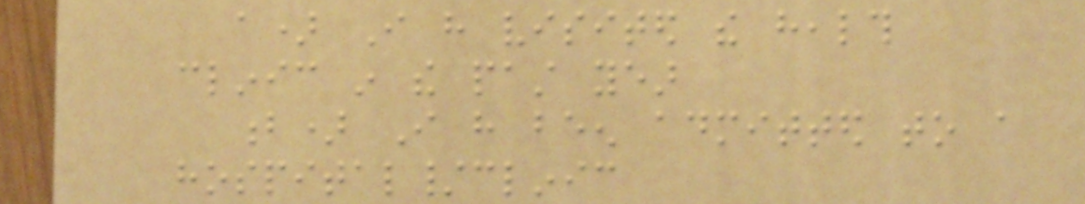a) I have visited the health
clinic in the past year
b) I have been admitted to a
hospital/clinic
